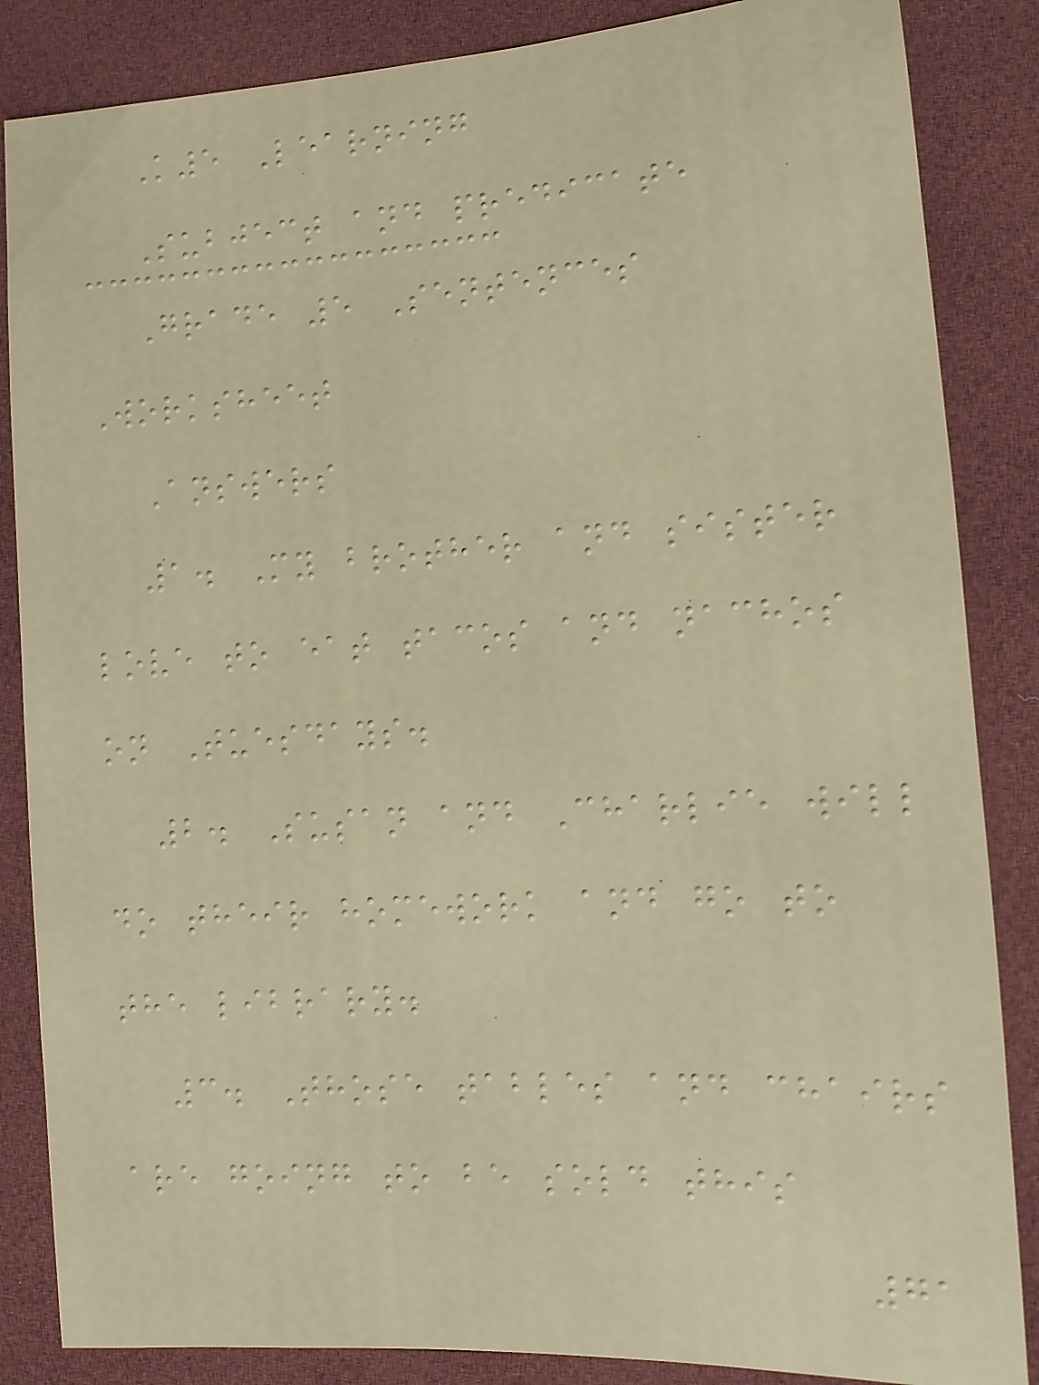K5 Learning
Subject and predicate
Grade 5 Sentences
Worksheet
Answers
1. My brother and sister
love to eat tacos and nachos
on Tuesdays.
2. Susan and Charlie will
do their homework and go to
the library.
3. Those tables and chairs
are going to be sold this
71
